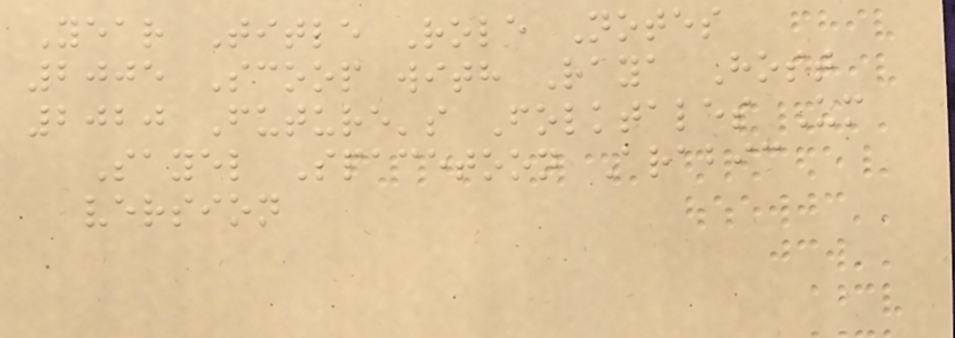Year Title Role Notes
2005 Scoop with Raya Host
2020 Future's Folktales Um
Sayel Spacetoon Arabic
version
